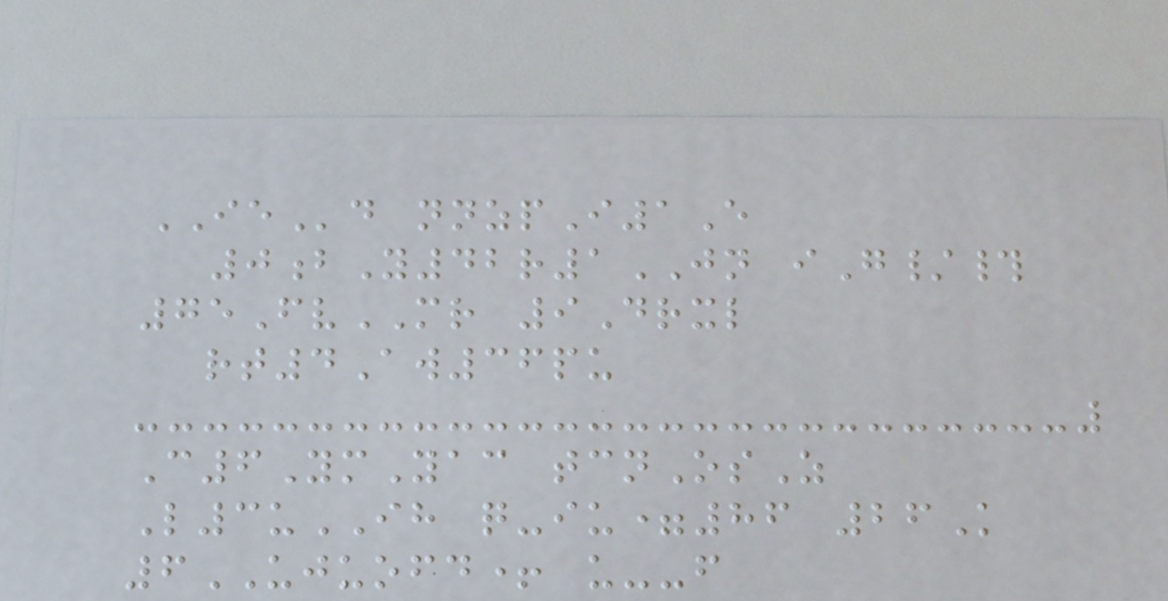IEd nnzpI1E
0bY42r1JN iG/#
75FvMR 9Drxl
rt4Aw36pu
C6YmYac tcnOsZ
L3uIH q-iu=86 26K
6UJUOFD+ u--f
